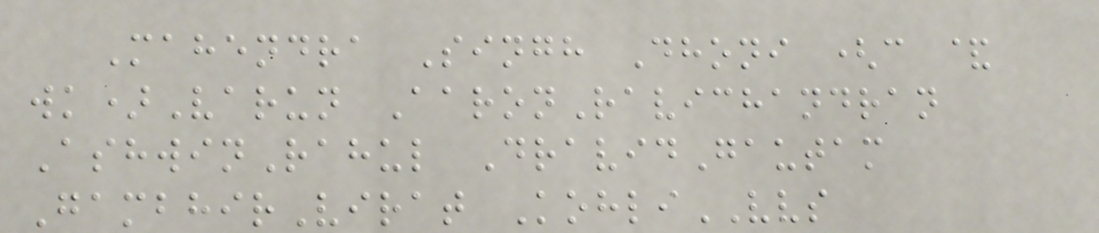Mahendra Singh Dhoni (c &
wk)Varun AaronRavichandran
AshwinRahul DravidGautam
GambhirVirat KohliVVS
